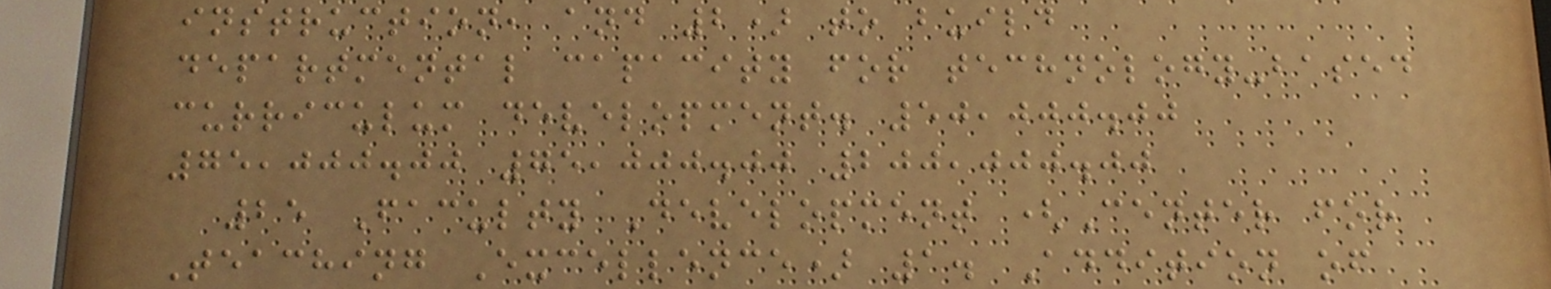instruction, and 2) to build
departmental capacity for technology-based
curriculum development. 50,000.00
75,000.00 75,000.00 200,000.00
25 Faculty Development (Center for
Teaching Excellence) 1. Addition of
